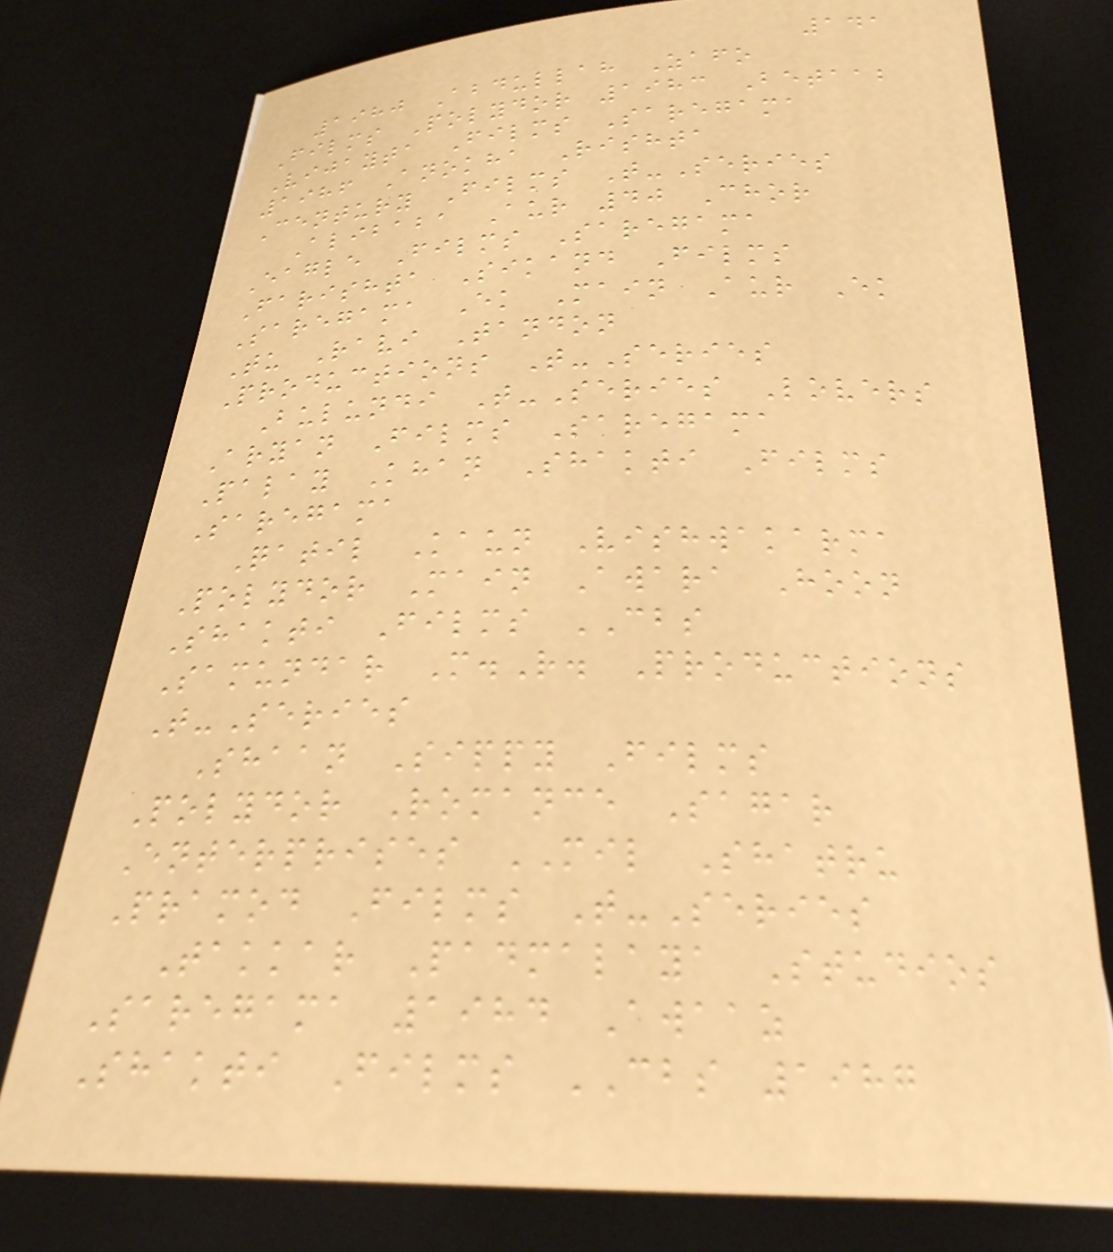141
1980 Abdullah Zafo
Films Polydor 1983 Betaab
Vijayta Films Saregama
1986 Anokha Rishta
Century Films T-Series
Alibaba Aur 40 Chor
Eagle Films Saregama
Farishta Sikand Films
Saregama Ek Main Aur Ek
Tu Ravi Tandon
Productions T-Series
Bulundi T-Series Lovers
Aryan Films Saregama
Palay Khan Shakti Films
Saregama
Qatil Kaun Vishwakarma
Polydor Main Awara Hoon
Shakti Films CBS
Samundar M.R. Productions
T-Series
Shaan Sippy Films
Polydor Romance Sagar
Enterprises MIL Shatru
Pramod Films T-Series
Takkar Padmalaya Studios
Saregama 1984 Awaaz
Shakti Films CBS 1987
